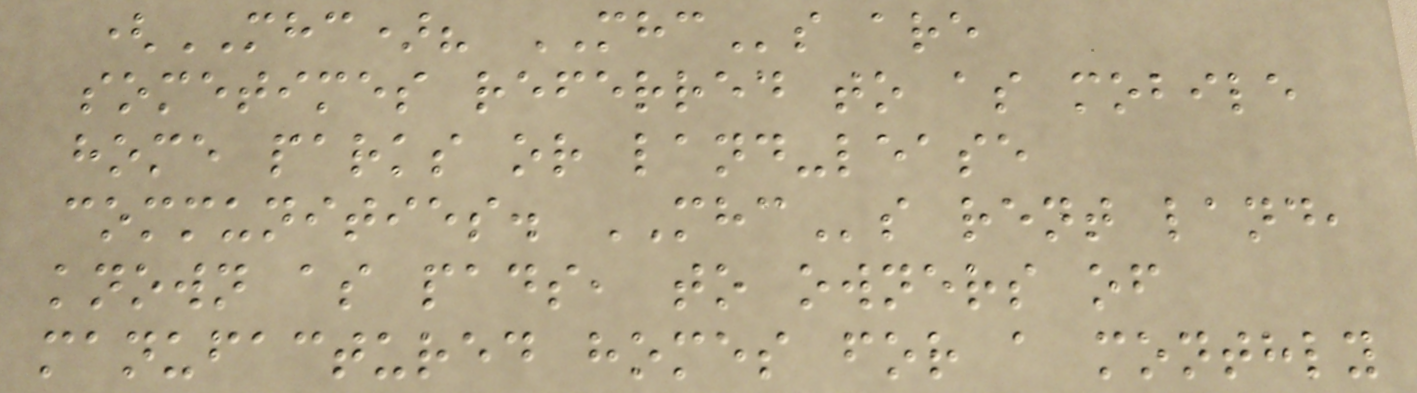(MHC)? MHCs are
sometimes referred to as mobile
home parks or land-lease
communities. MHCs rent land,
known as pads, to owners of
manufactured homes for a monthly
